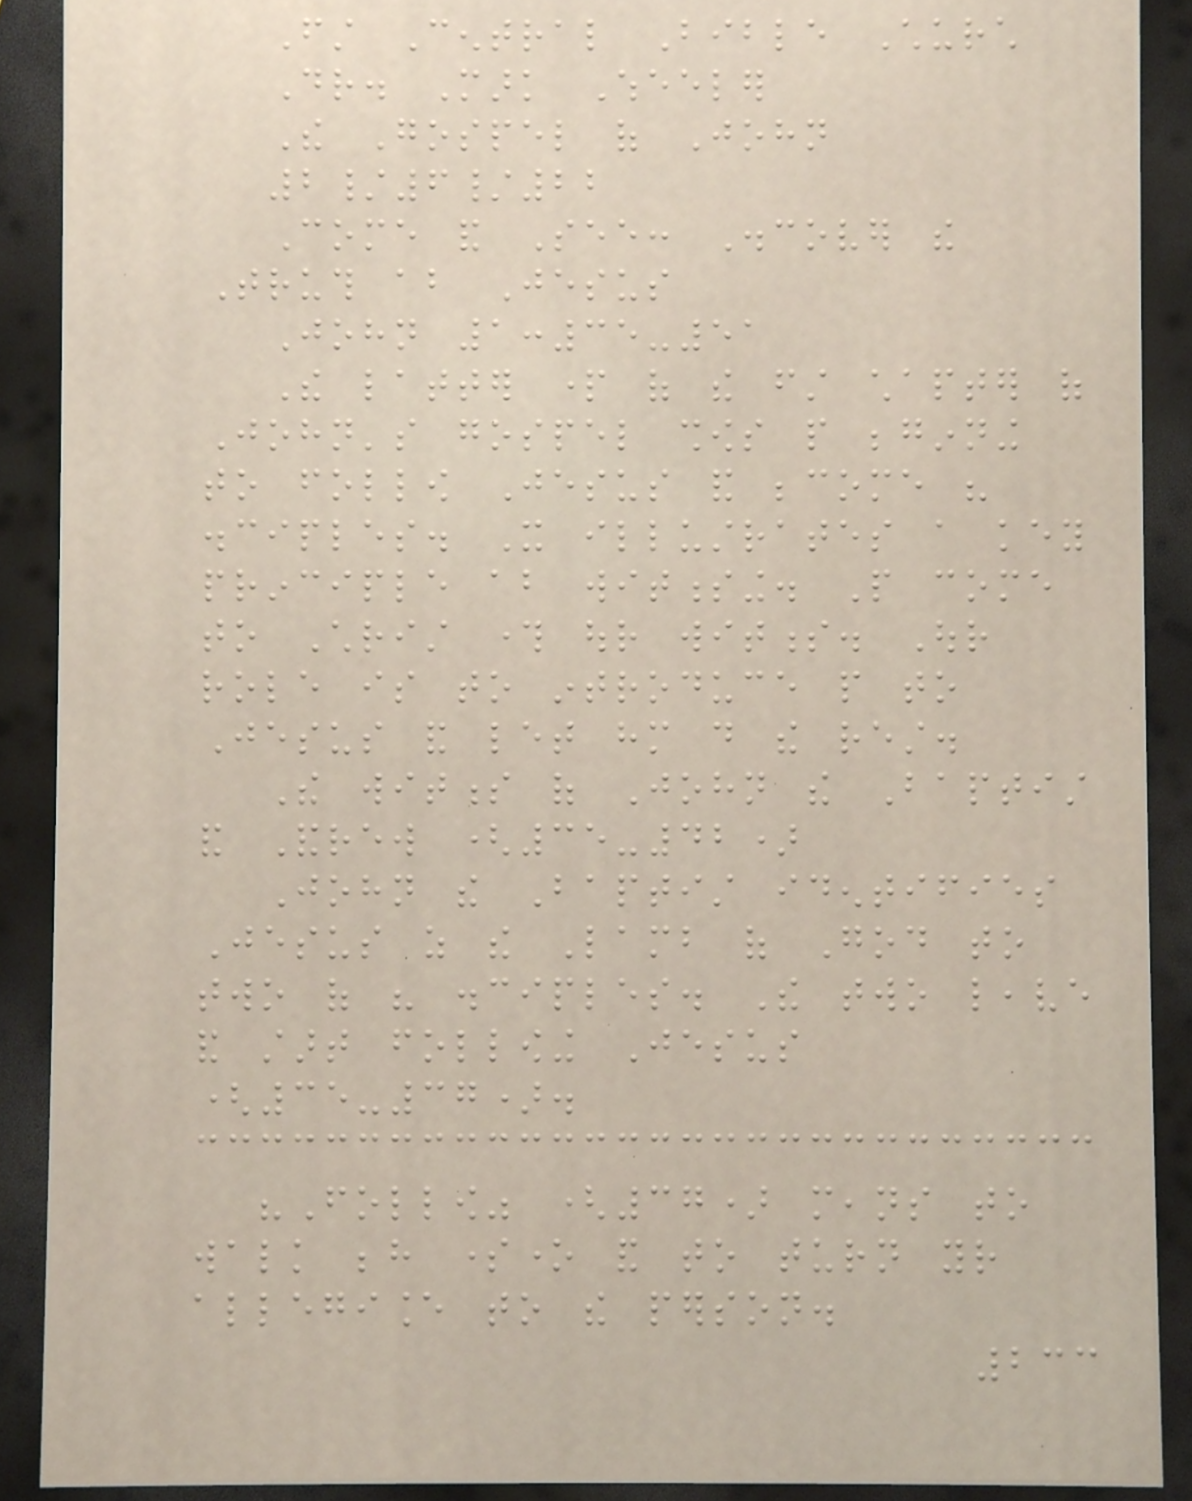First Central Bible Church
Dr. Mark Wheeler
The Gospel of John
2/6/22
Come and See: Discover the
Truth about Jesus
John 1:35-51
The latter part of the first chapter of
John's gospel shows people beginning
to follow Jesus and become his
disciples. It illustrates a key
principle about witnessing. People come
to Christ through our witness. Our
role is to introduce people to
Jesus and let him do the rest.
The witness of John the Baptist
and Andrew (35-42)
John the Baptist identifies
Jesus as the Lamb of God to
two of his disciples. The two leave
and start following Jesus
(35-37).
"Follow" (37) means to
walk behind someone and to turn your
allegiance to the person.
233
